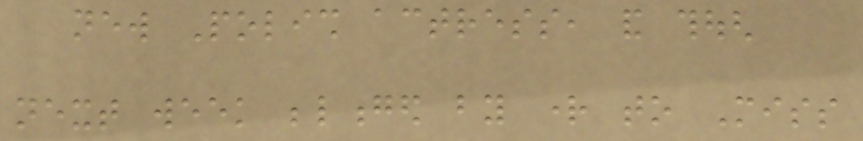new Polish actress, and though
next week belonged by right to Miss
